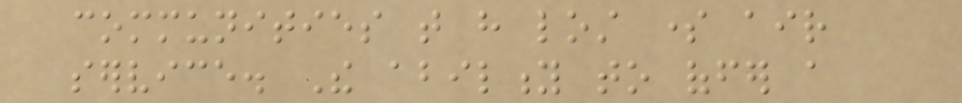communities that have lost some air
service. The ability to offer a
